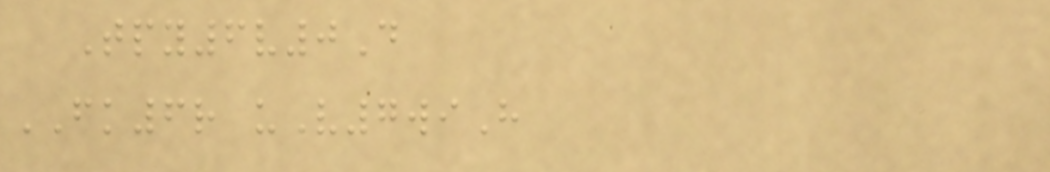Tpy6v0D
FK6r uV7wiH
